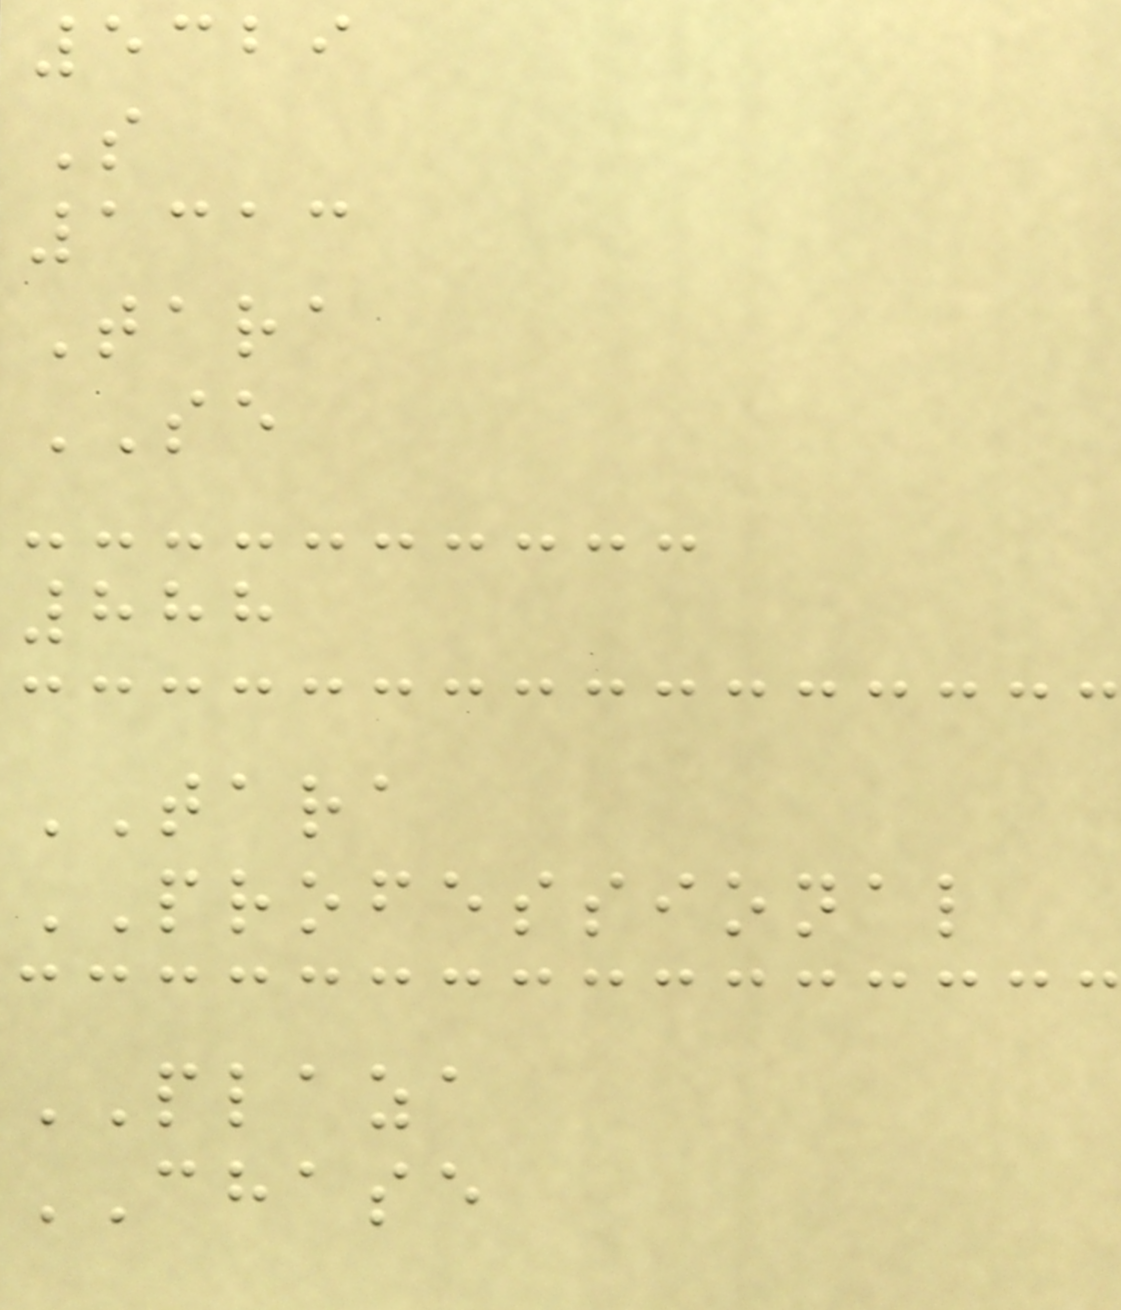5329
S
1313
Tara
SE
888
TARA
PROFESSIONAL
PLAZA
CHASE
